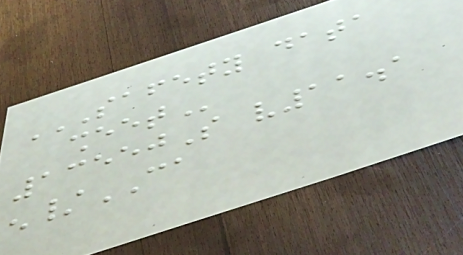SAFETY DATA
SHEET
13550S v11.1
en/CA
